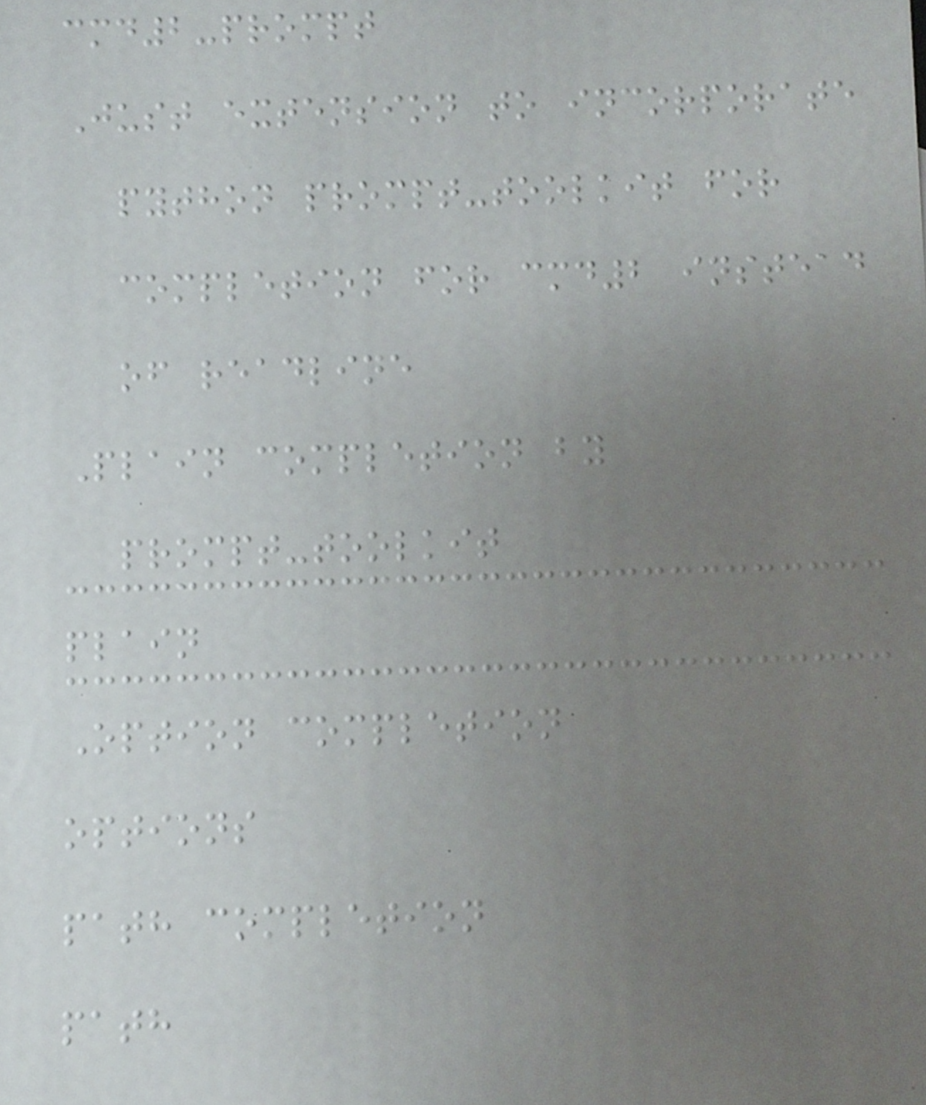cmd2-prompt
Just extension to incorporate
python prompt-toolkit for
completion for cmd2 instead
of readline
Plain completion by
prompt-toolkit
plain
Option completion
options
path completion
path
